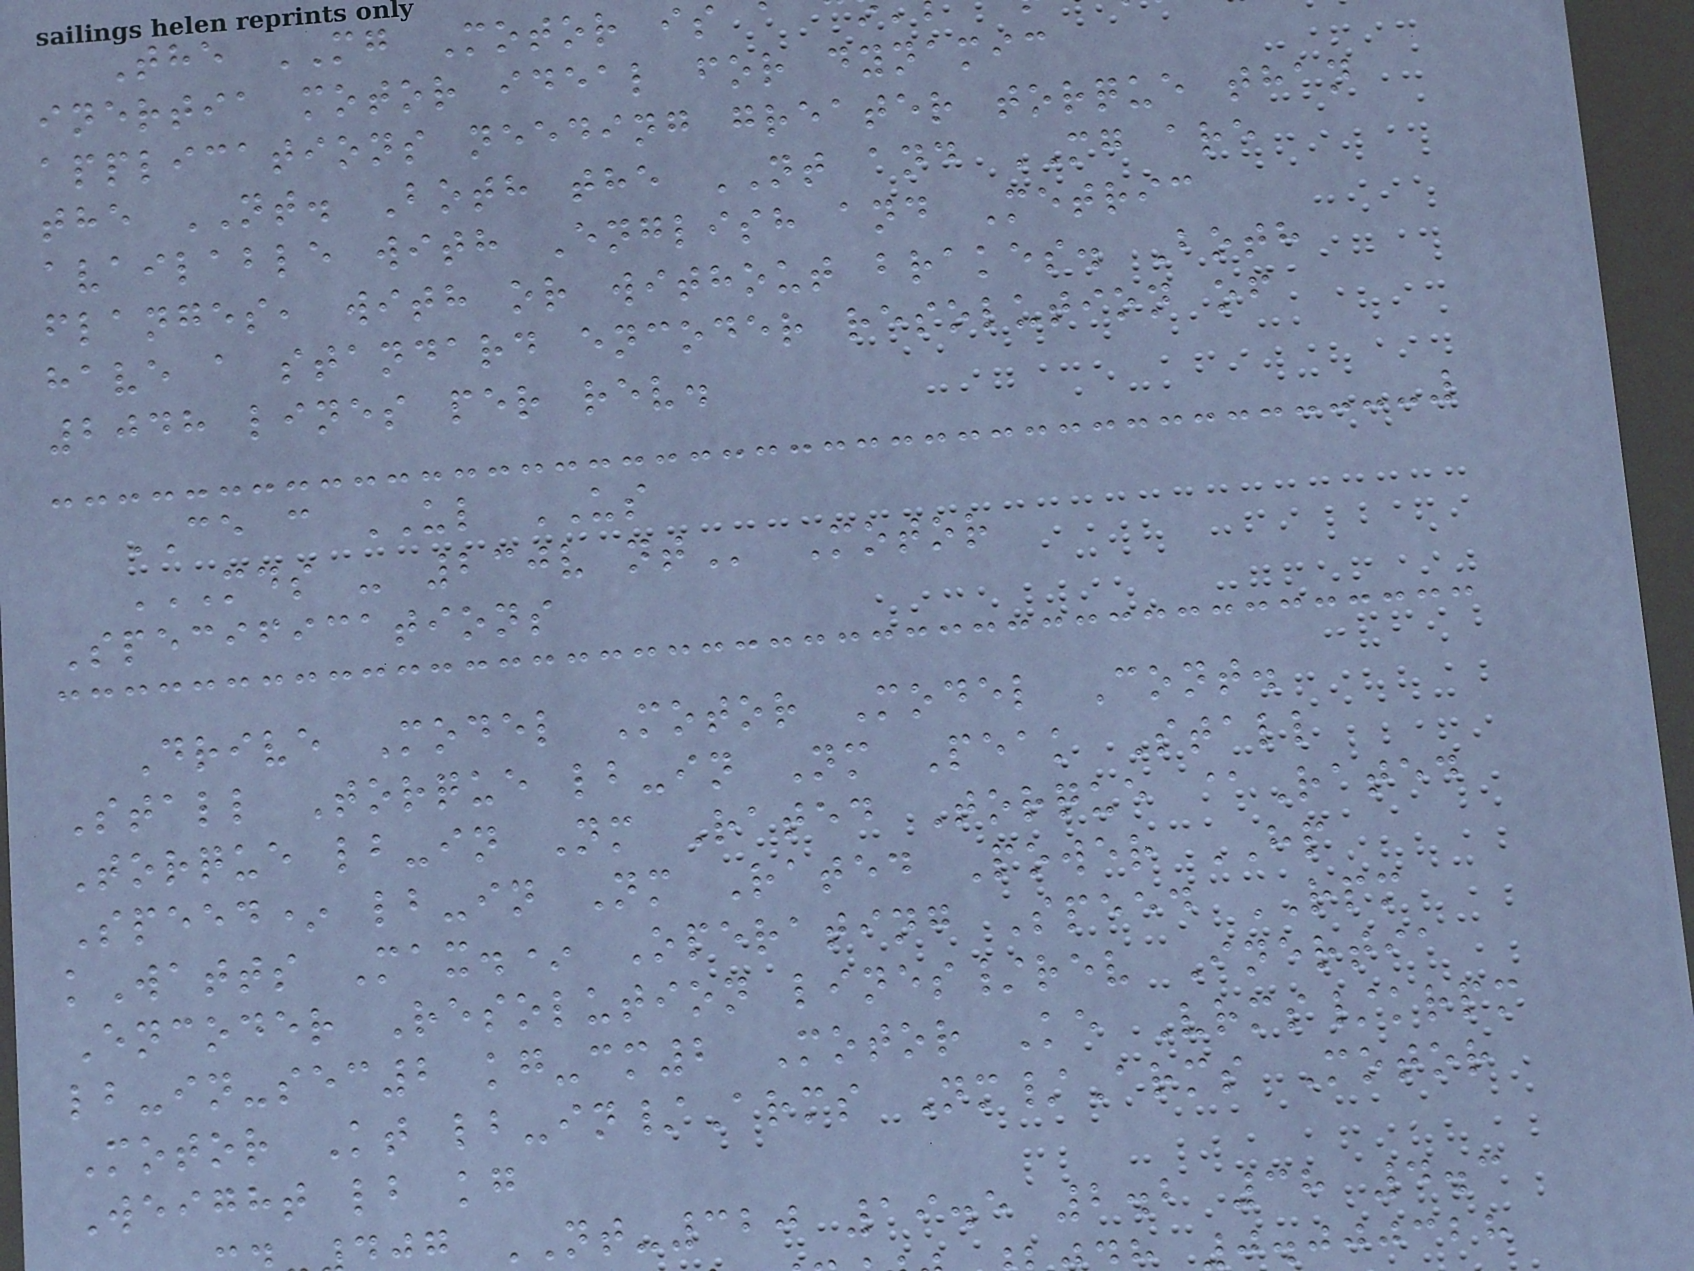The MG Motor is
inertia motor ideal for dynamic
applications needing greater torque than
the NT. Both the NT and MG are
available with English and Metric
flanges, with or without brakes. Both
have a standard encoder resolution of
2048 lines per rev.
CE c UL US
MDS - 230V NT Motor
Specifications
Drive Model Motor Model Cont.
Stall Torque lb-in Nm Peak Stall
Torque lb-in Nm Rated Torque @Rated
Speed* lb-in Nm Rated Power HP
kWatts Max.* Operating Speed RPM
Encoder Resolution lines/rev Inertia
lb-in-sec2 kg-cm2 Motor Ke Vrms/krpm
Motor Kt lb-in/Arms Nm/Arms Motor
Weight lb kg
g NT-320 19.5 2.2 38 4.3
